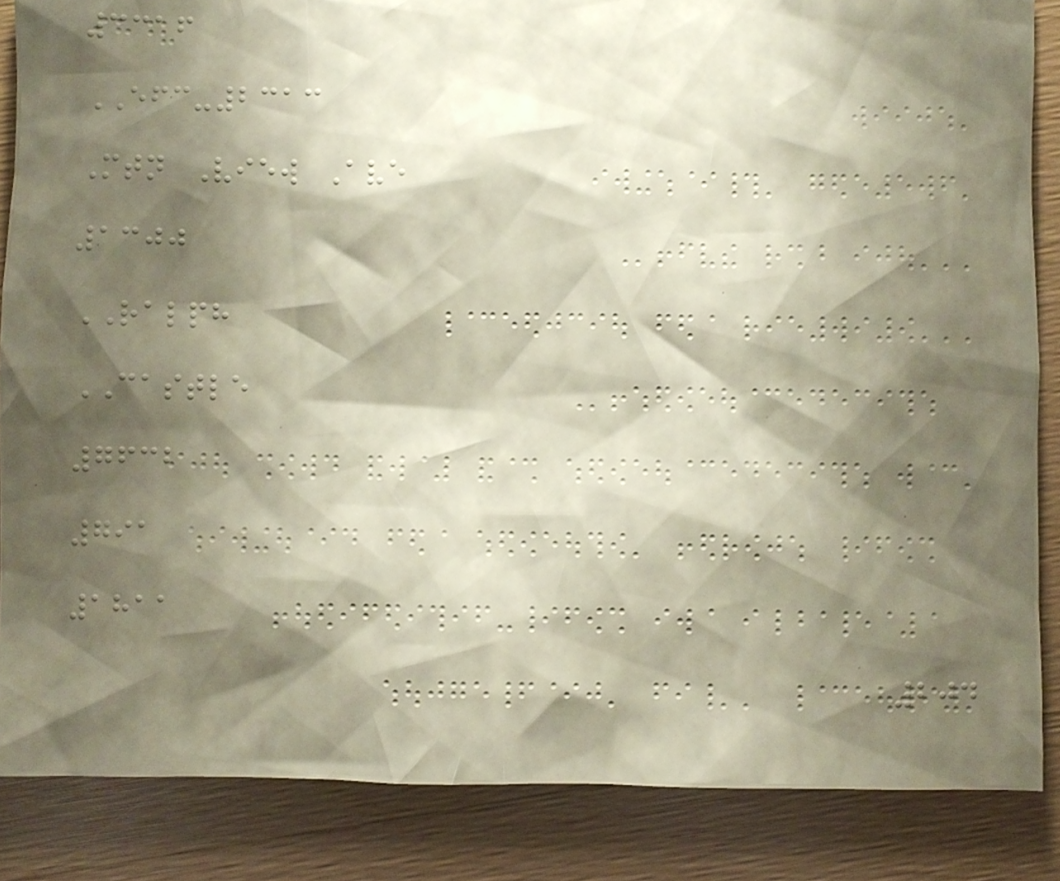3316
EFC-2313
Mtn View Ave
1300
RALPH
CASTLE
7632
791
1811
204
